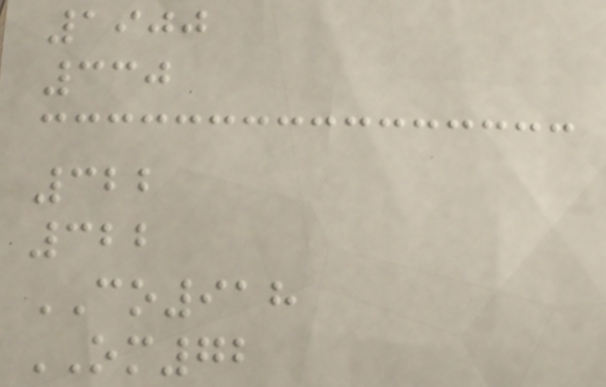1900
330
322
322
CO918
OM72
